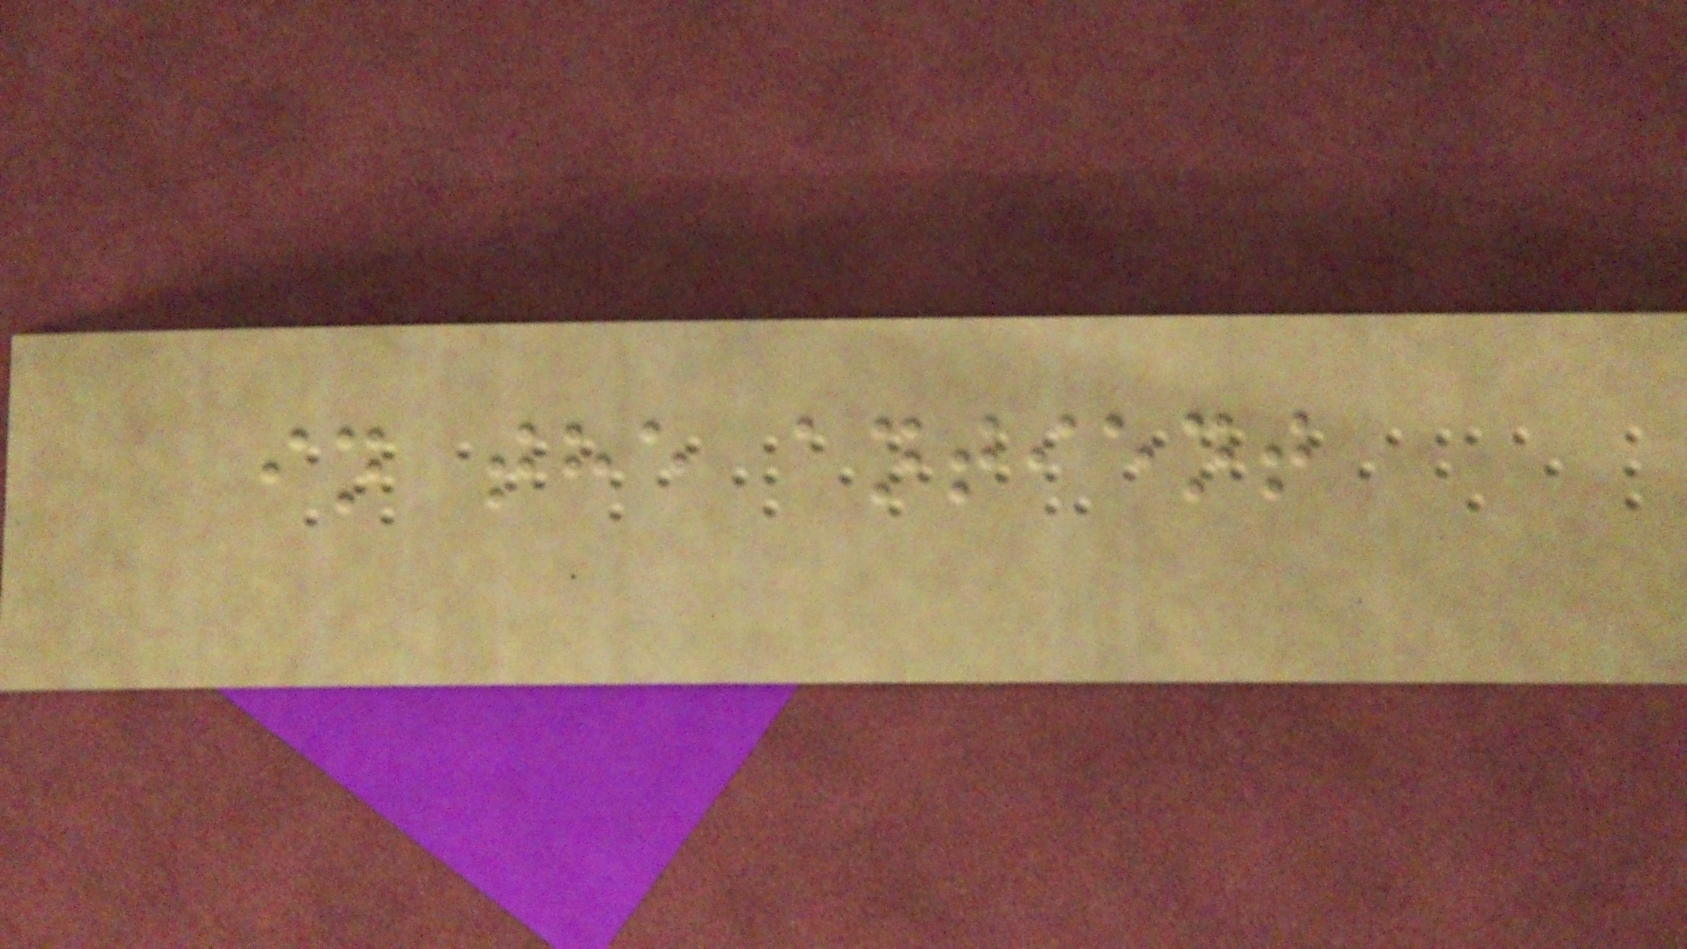in the antient
